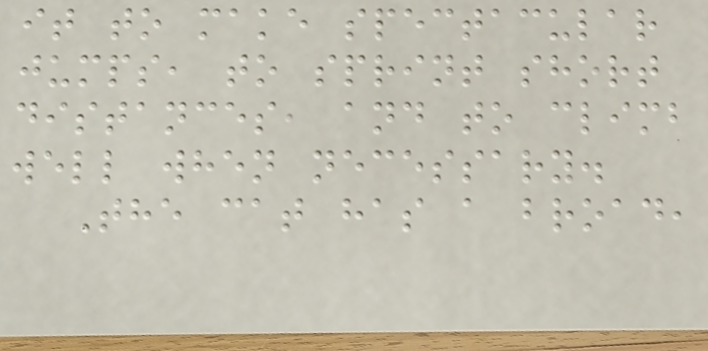it to make spectacular
jumps, to sprint short
distances, and to climb
well when necessary.
The cat has a broad,
